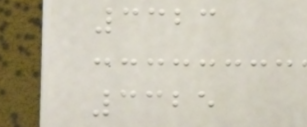3323
3325
